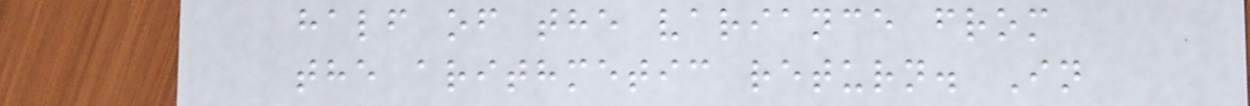half of the variance from
the arithmetic return. In
